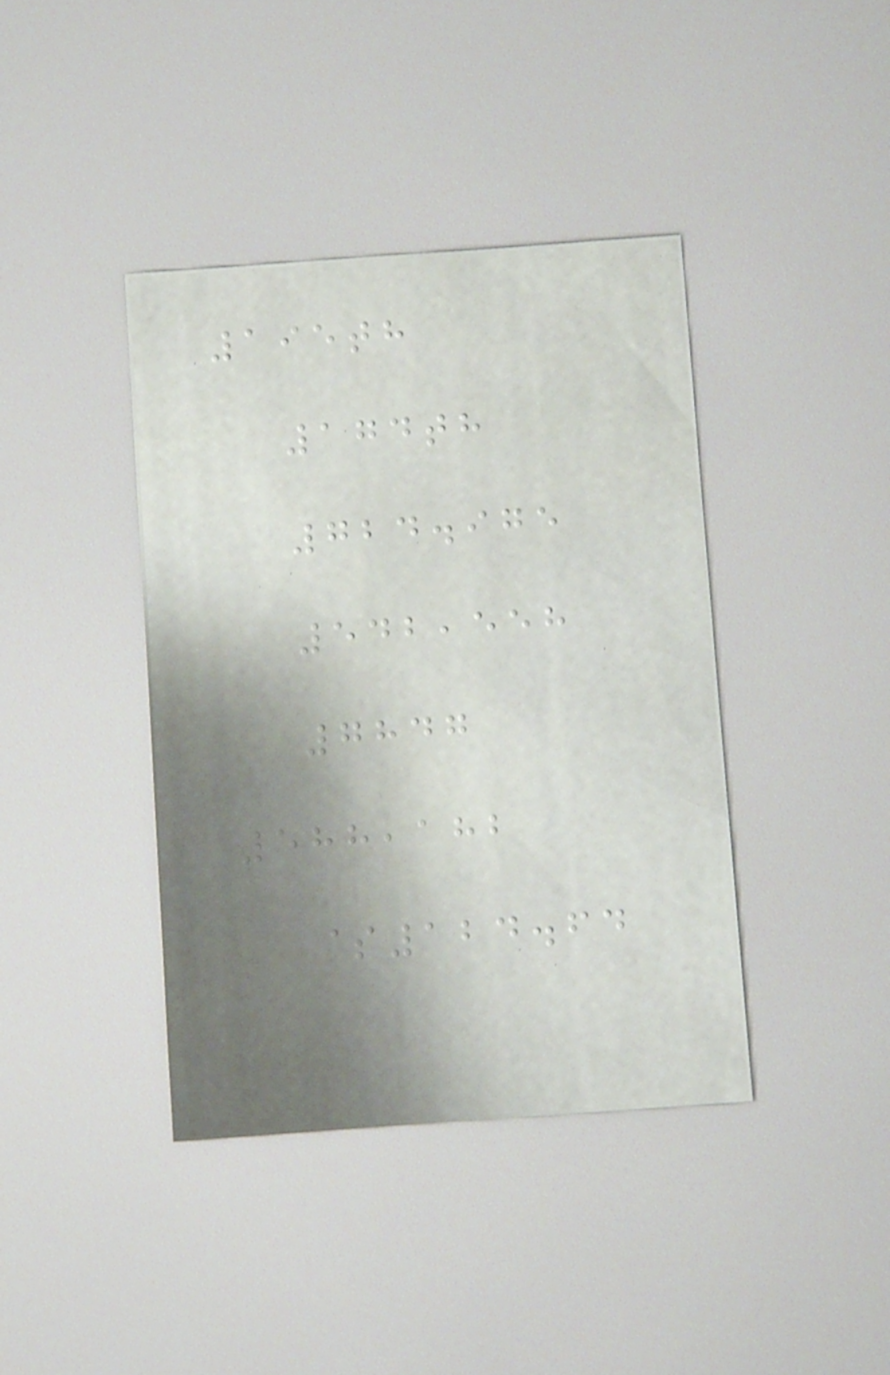195th
174th
724.975
542,558
7847
588,182
$124.64
